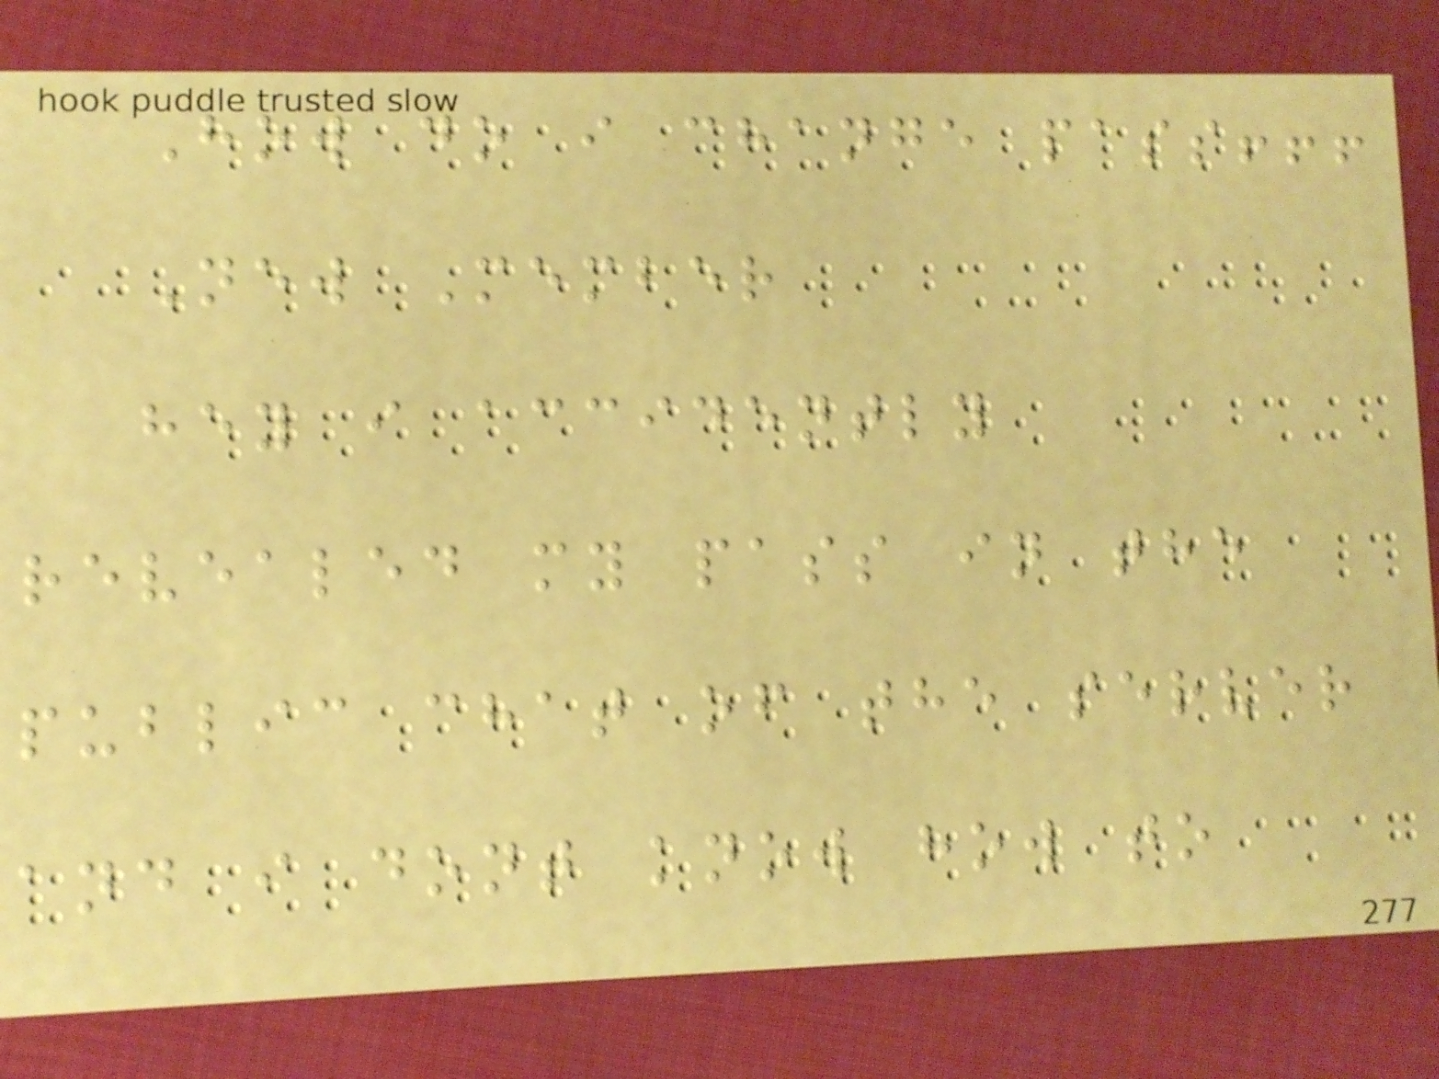How do i change pass!!!
New Member
hey i accidently
revealed my pass in the
public chat of the server
and i dont know how to
